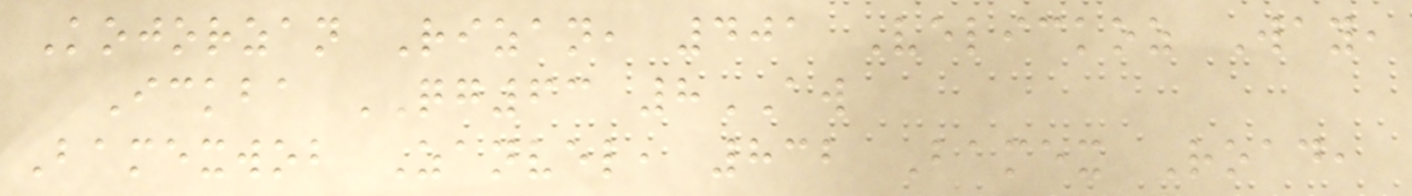Kojorzan Rizan, 401 Velickoz Way,
Ickba QG63 8AW
Bamexwob Zanvel, 832 Bamex Road,
